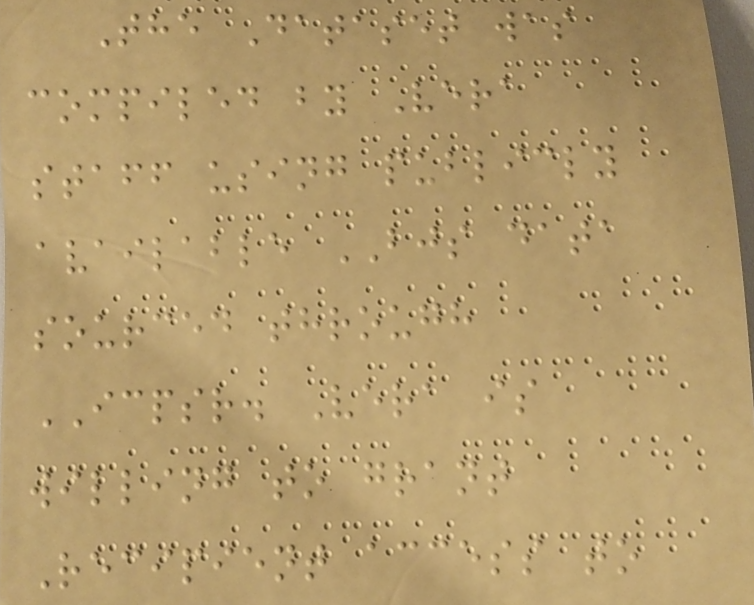The Dataset was
compiled by Vera
staff using publicly
available BJS data
sourced through
ICPSR. Vera is
willing to grant
Recipient access to
